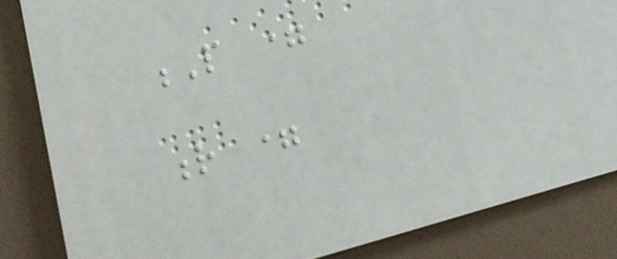P =
r =
